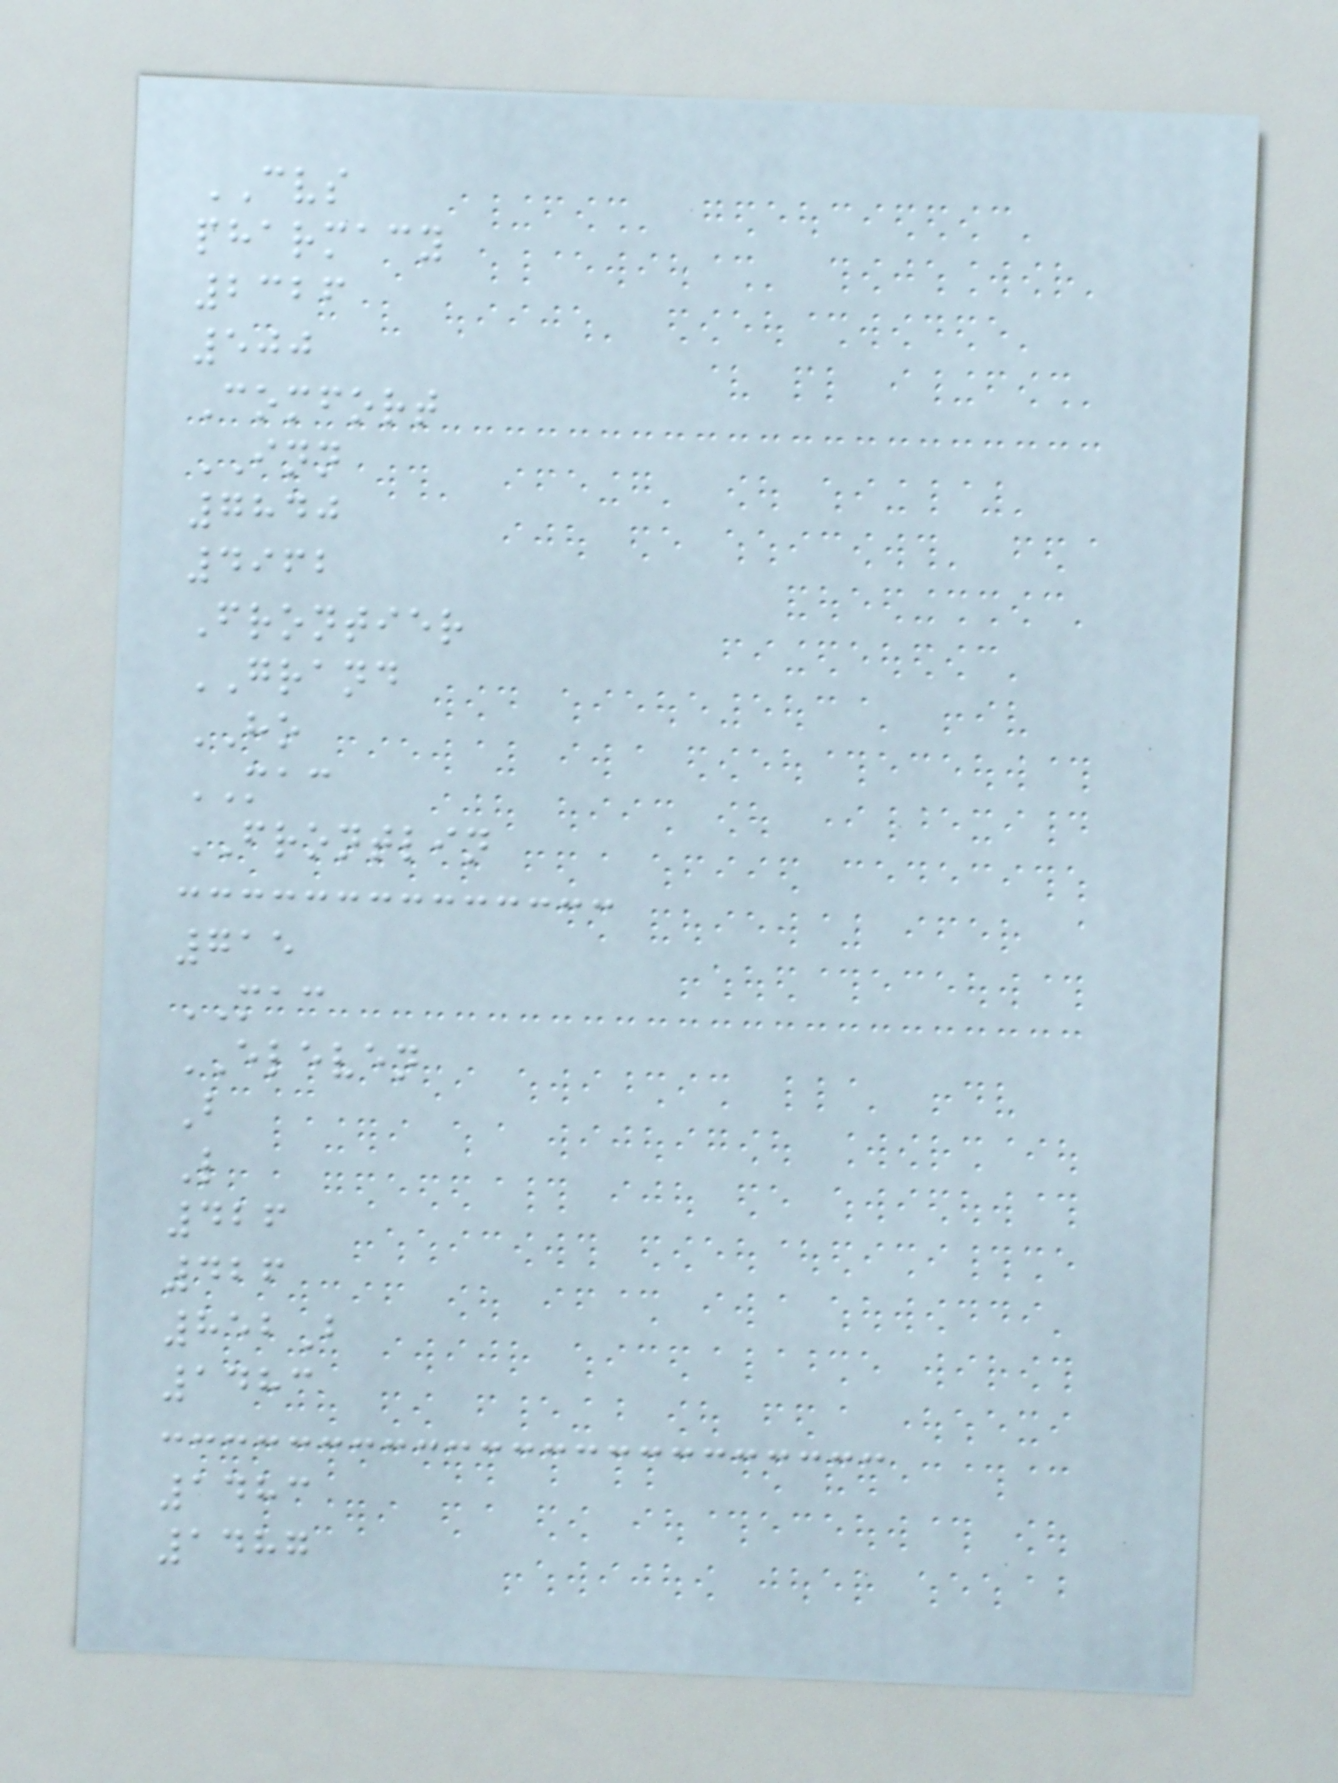CVS
pharmacy
2326
500
Comfort
INN
7840
4962
Frontier
GRAND
HO
MAC
FRONTLIN
715
MAC
ELEVEN
B
L
426
426
852B
1483
1483
1487
